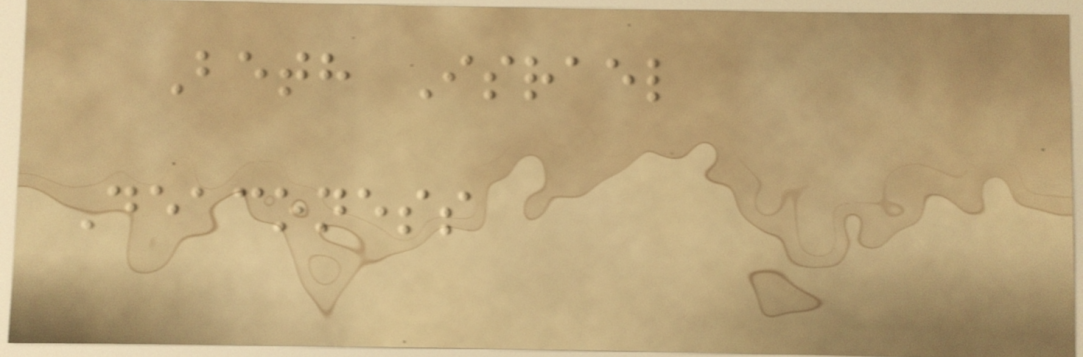Beth Israel
Deaconess
